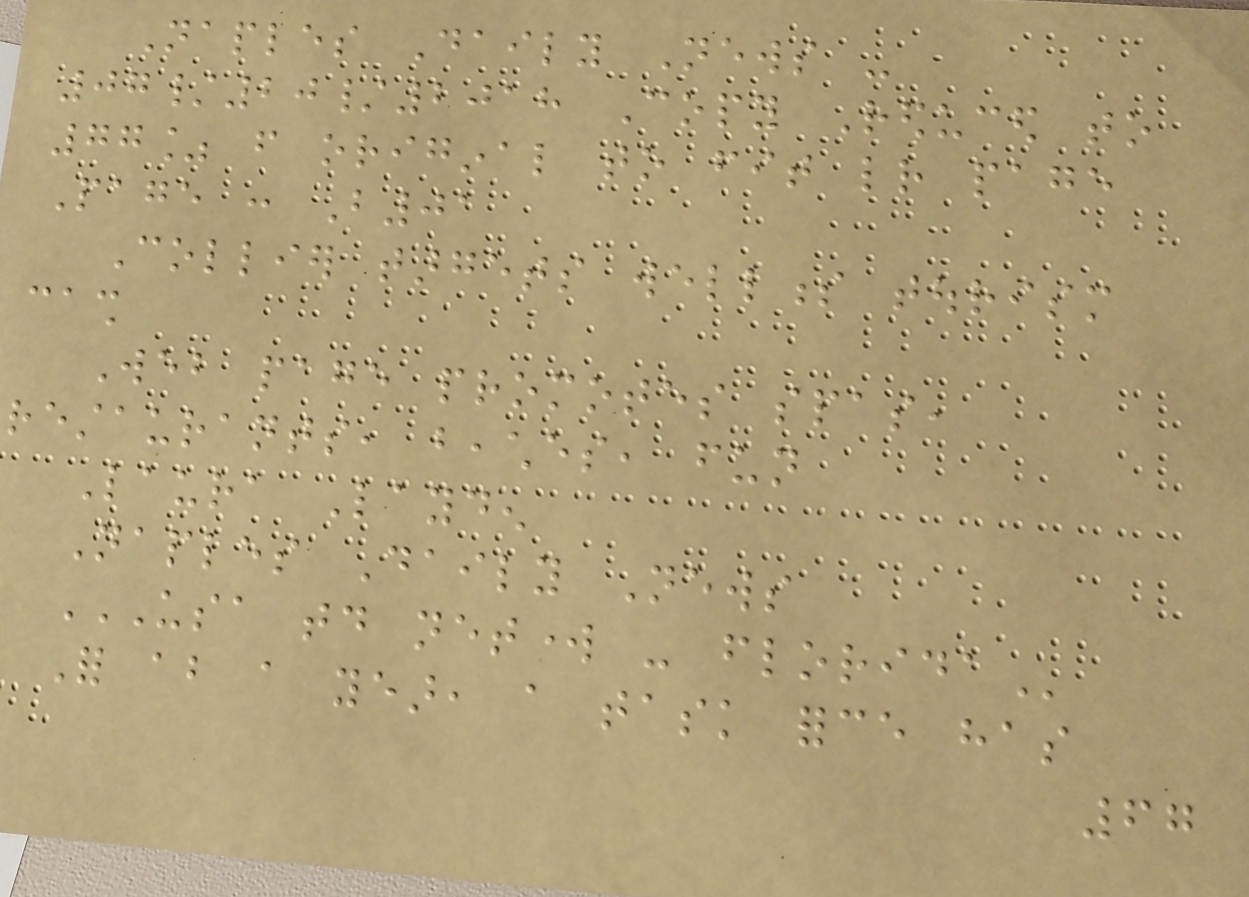Naples Daily News -
07/20/2018 Copy Reduced to
77% from original to fit letter page
Page : B01
Collier targets wellness tourism
cash
Web page promotes spas,
restaurants, beaches, fun
Laura Layden
Naples Daily News
USA TODAY NETWORK - FLORIDA
For about a year, a task force has
67
